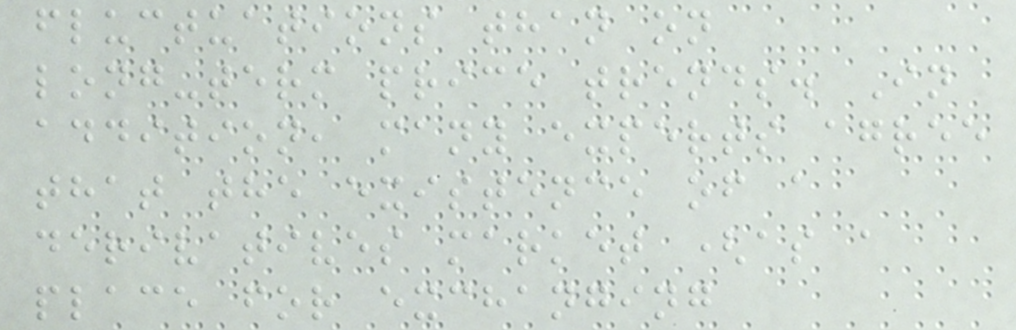fluctuations than on
long-term price trends. In
addition, many experts agree
that the existence of a
derivatives market (as a
place for exchanging
